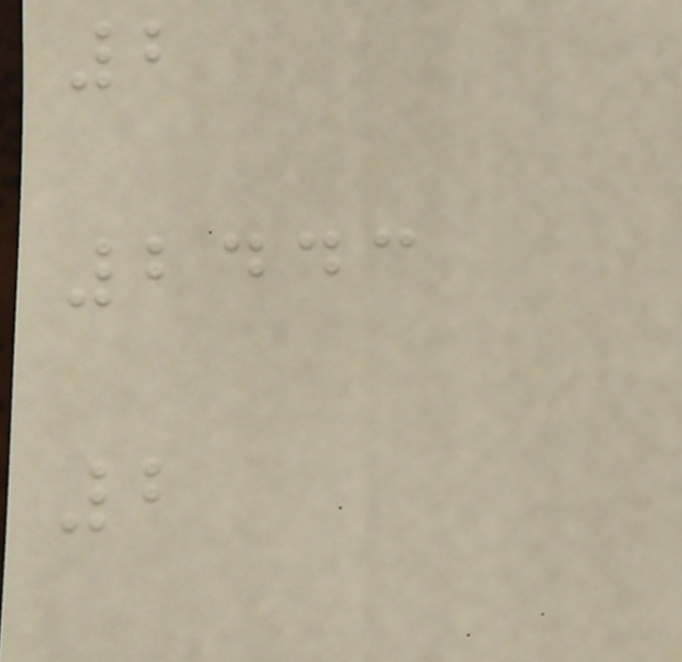2
2443
2
